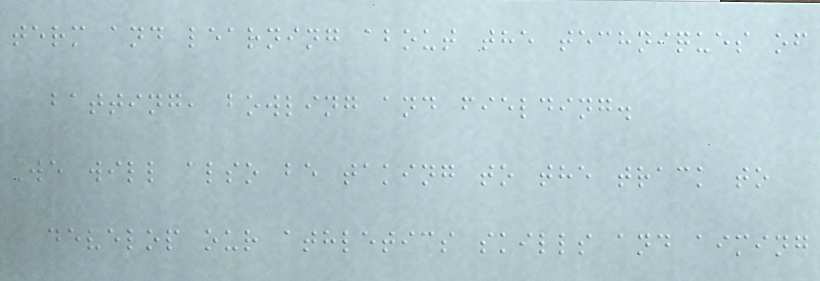term and learning about the techniques of
batting, bowling and fielding.
We will also be taking to the track to
develop our athletics skills and aiming
